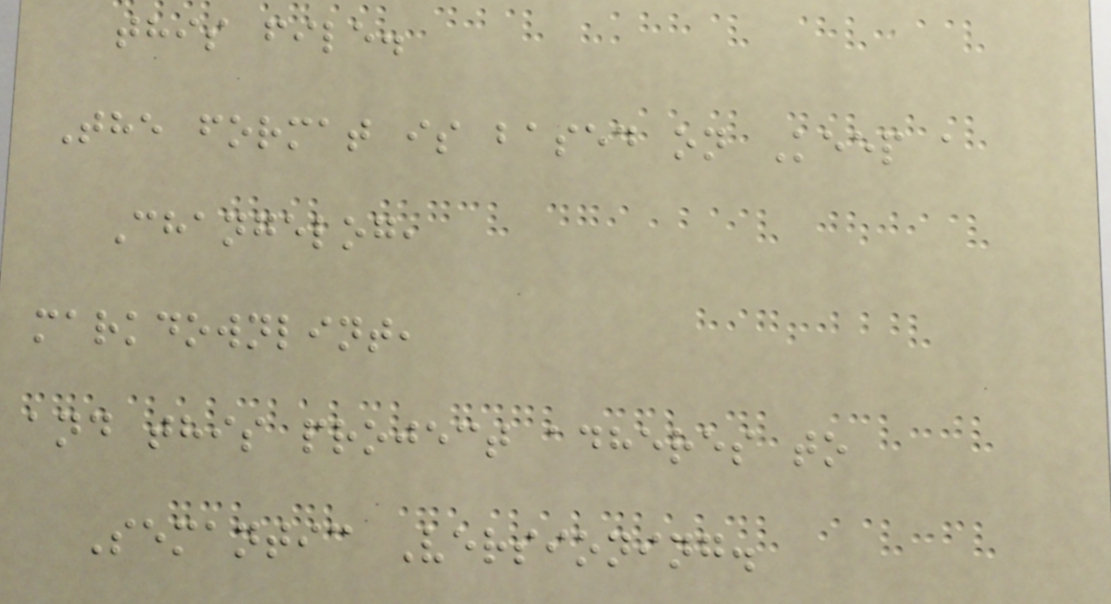this file.
The format is based on Keep a
Changelog,
markdownlint,
and this project adheres to
Semantic Versioning.
